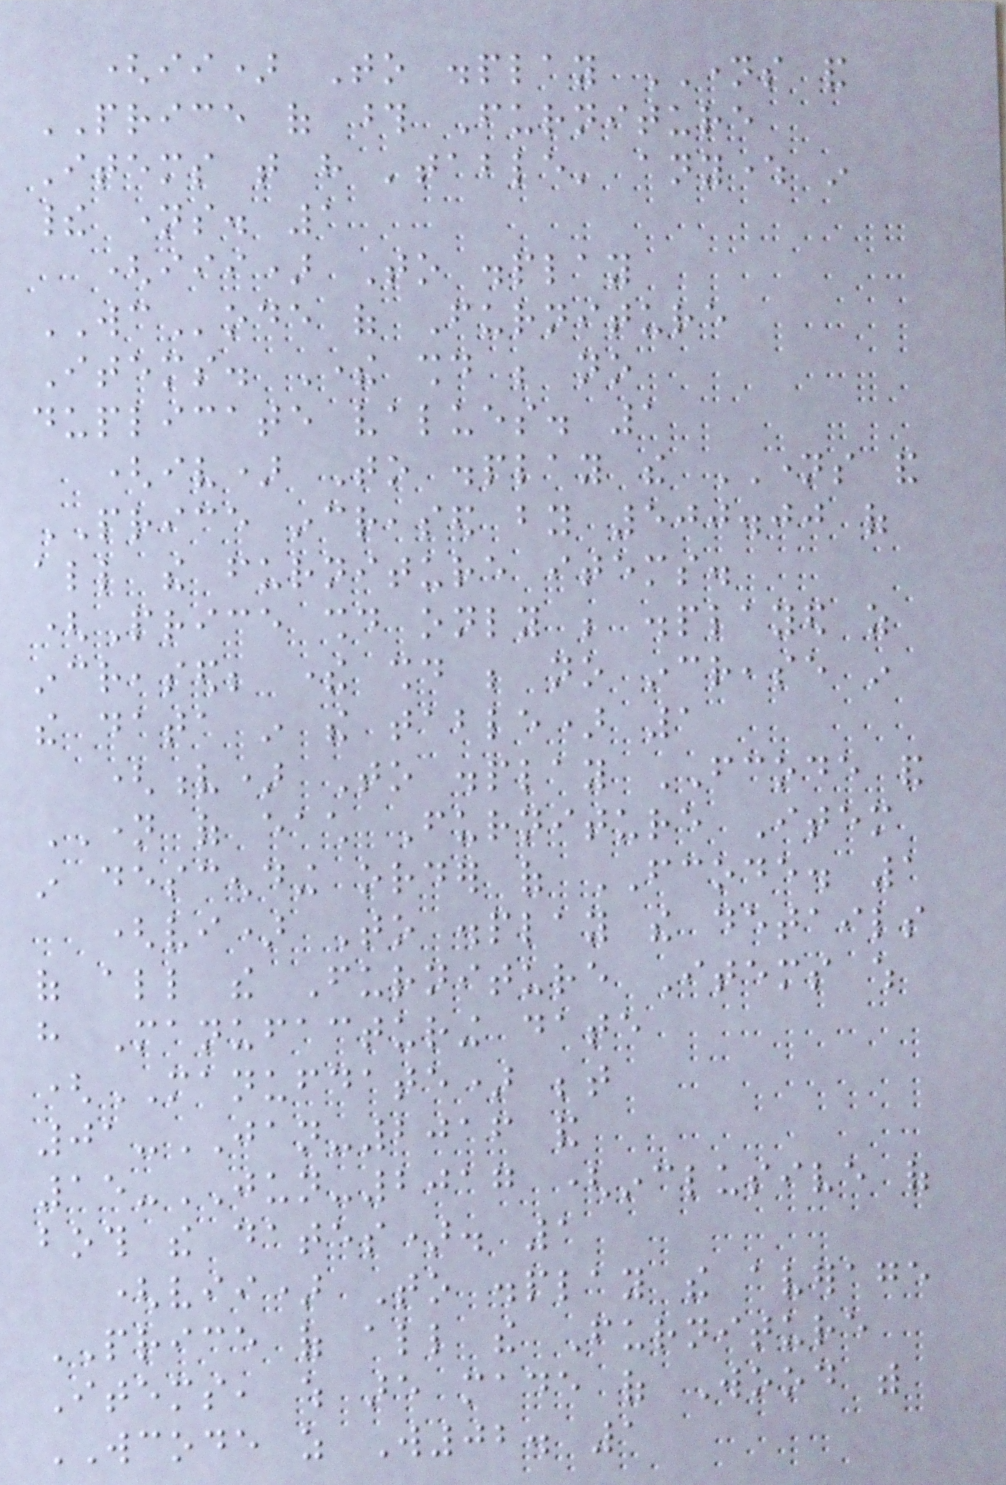(ii) To display NAMES and
PRICE of those Furniture
Items that have 'table' anywhere in
their names. 1
(iii) To display
WCode of Furniture
Items. There should be no
duplicate values. 1
(iv) To display the NAMES and
PRICE increased by 500.00 of
all the furniture items.
(Price should only be displayed as
increased; there should be no increase in
the data in the table) 1
(v) To display FCODE and
NAME of each Furniture Item
in descending order of FCODE. 1
(vi) To display the details
of all the Furniture Items which
have Manufacturing date
(MANUFDATE) between
01-JAN-2016 and
15-JUN-2017 (inclusive of
both the dates). 1
(vii) To display the average
PRICE of all the Furniture
Items, which are made of Wood with
WCODE as W02. 1
